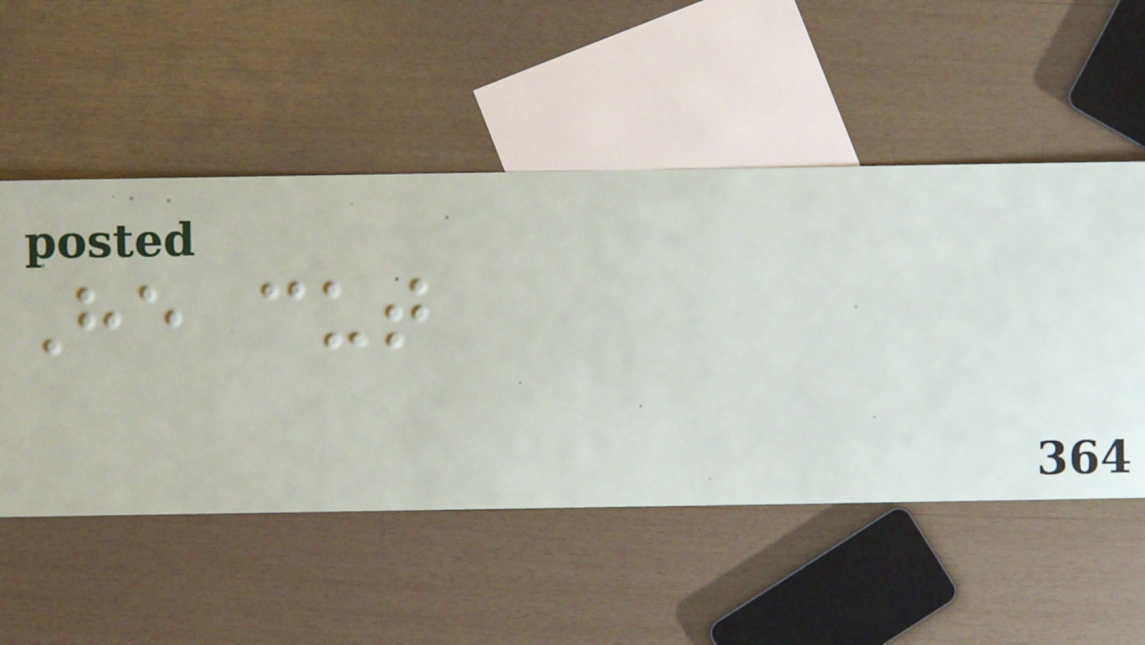He cut
